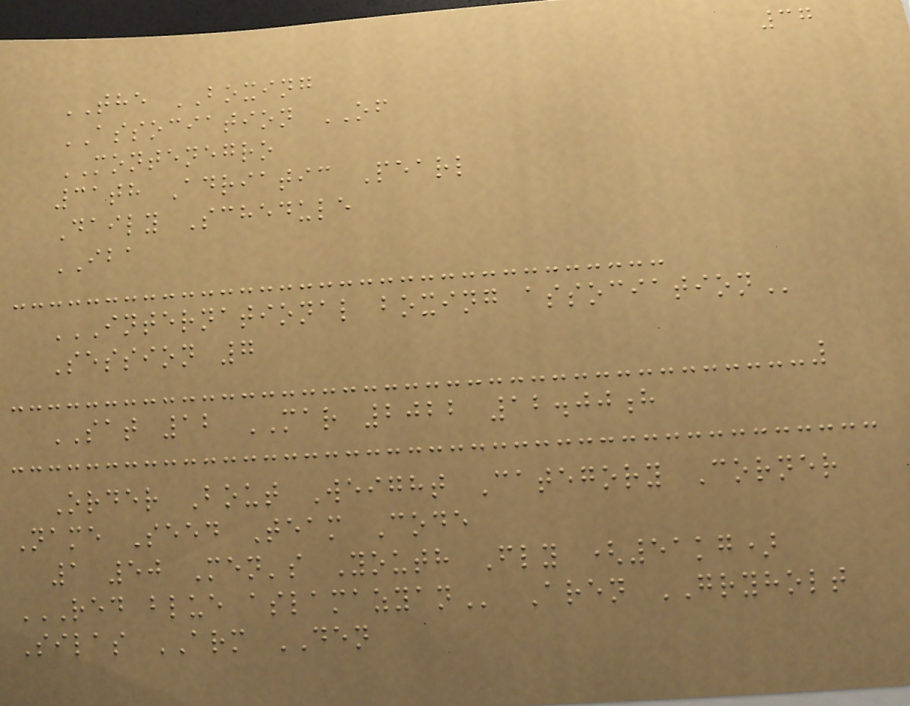37
THE BOXING
ASSOCIATION OF
MONTENEGRO
31th Adriatic Pearl
Daily Schedule
IBA
INTERNATIONAL BOXING ASSOCIATION
Session 7
SAT 12 MAR 2022 12.00h
Order Bout Weight Category Corner
Name Seed Team Code
1 50 Men's Youth Fly (51kg)
RED BLUE ASLAMAZYAN Aren GRYHOLT
Silas ARM DEN
